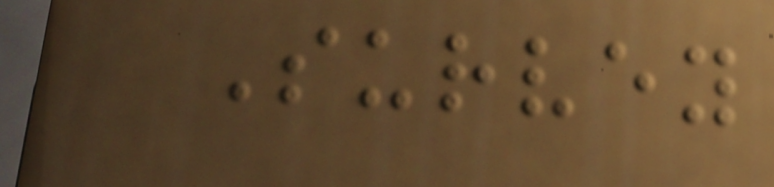Survey
